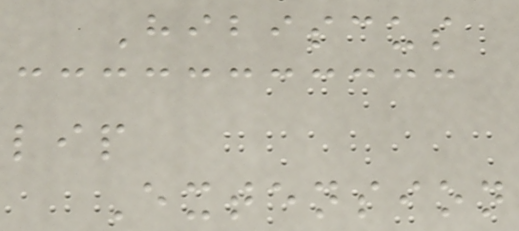Hibiscus
lip
Extension
